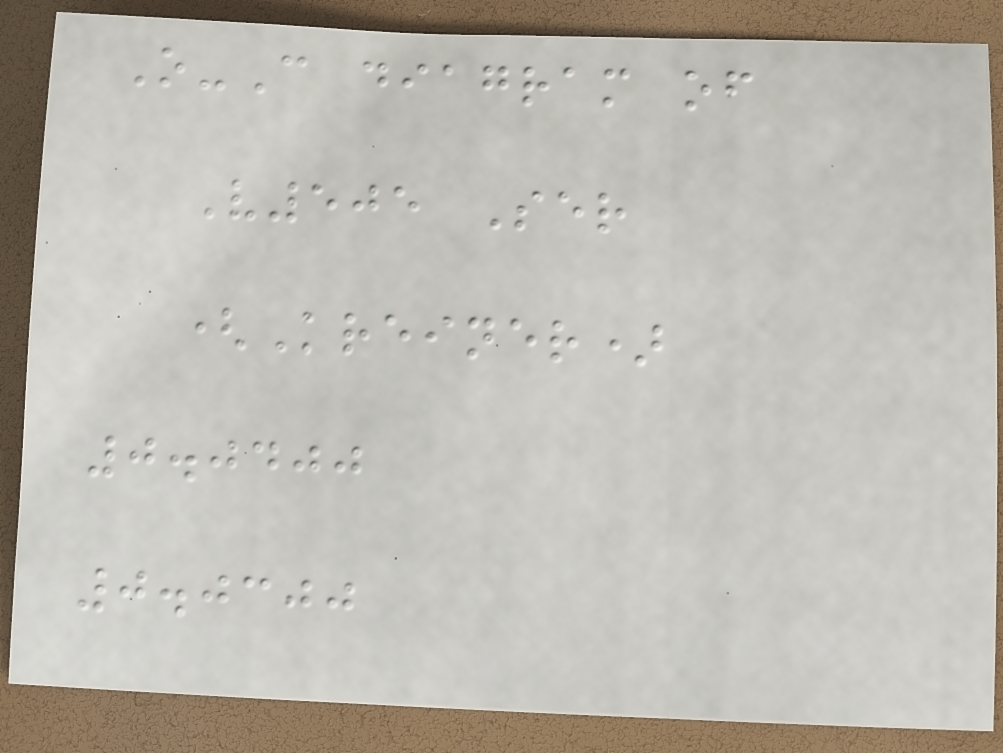O-C diagram of
V505 Ser
(Kreiner)
0.0400
0.0300
